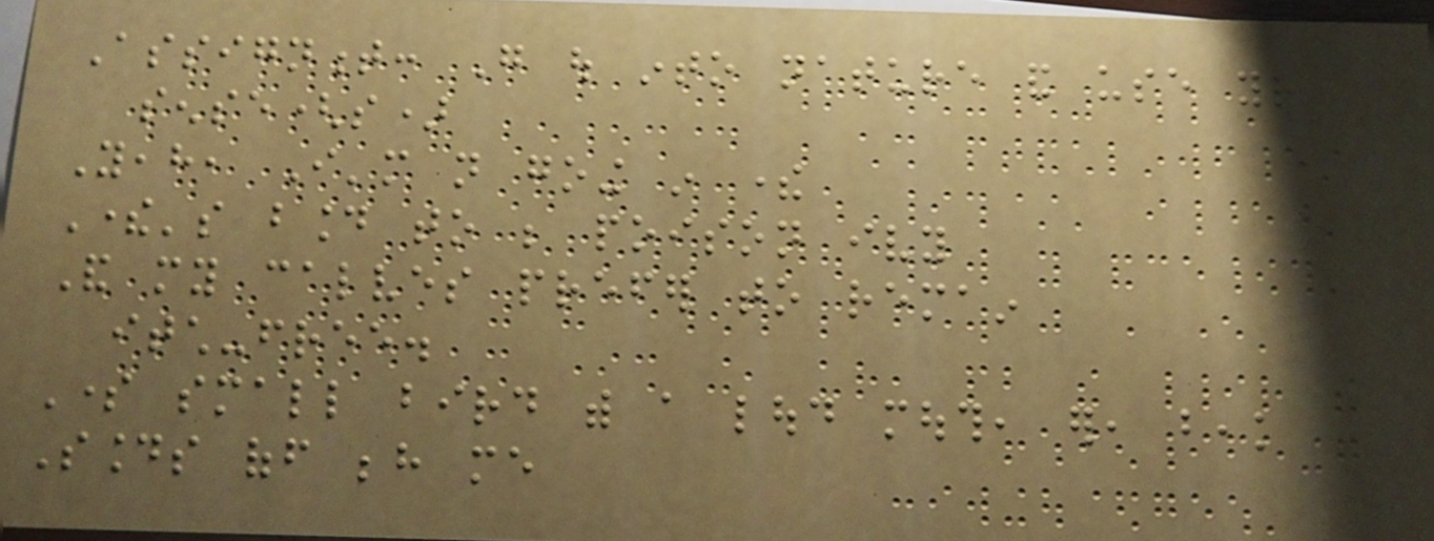Assignment: Go out into nature and use your
sense(s)
Yeah, I'm not going in there
There's bound to be poison ivy
And my calves prefer to remain
itch-free.
Some small bird with a loud mouth, er, beak
Sounds off behind me
